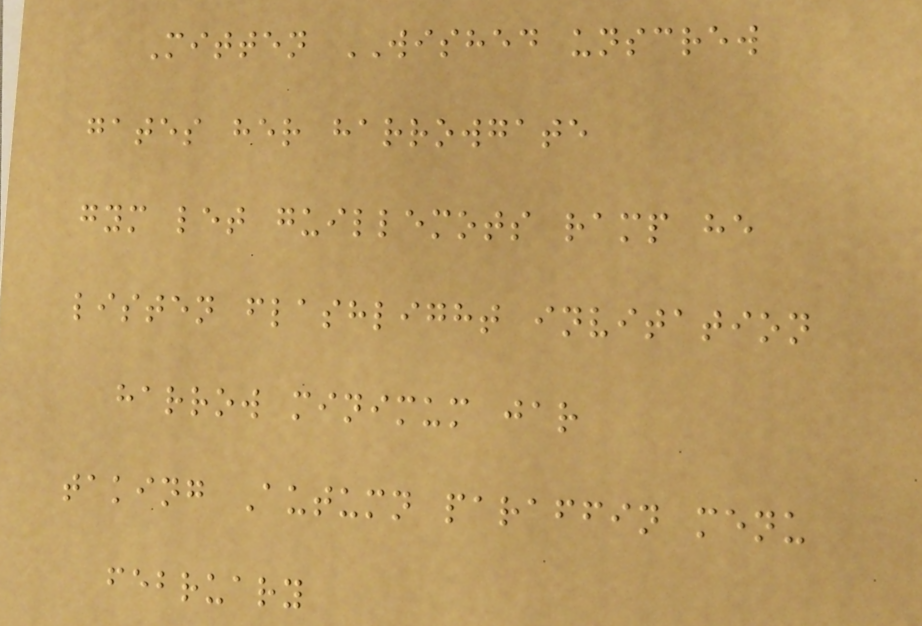Mitten WISHED unscrew
gates her harrowgate
gym let guillemots ramp he
listen flashlight invitation
harrow minimum jar
taking Autumn paraffin menu
february
